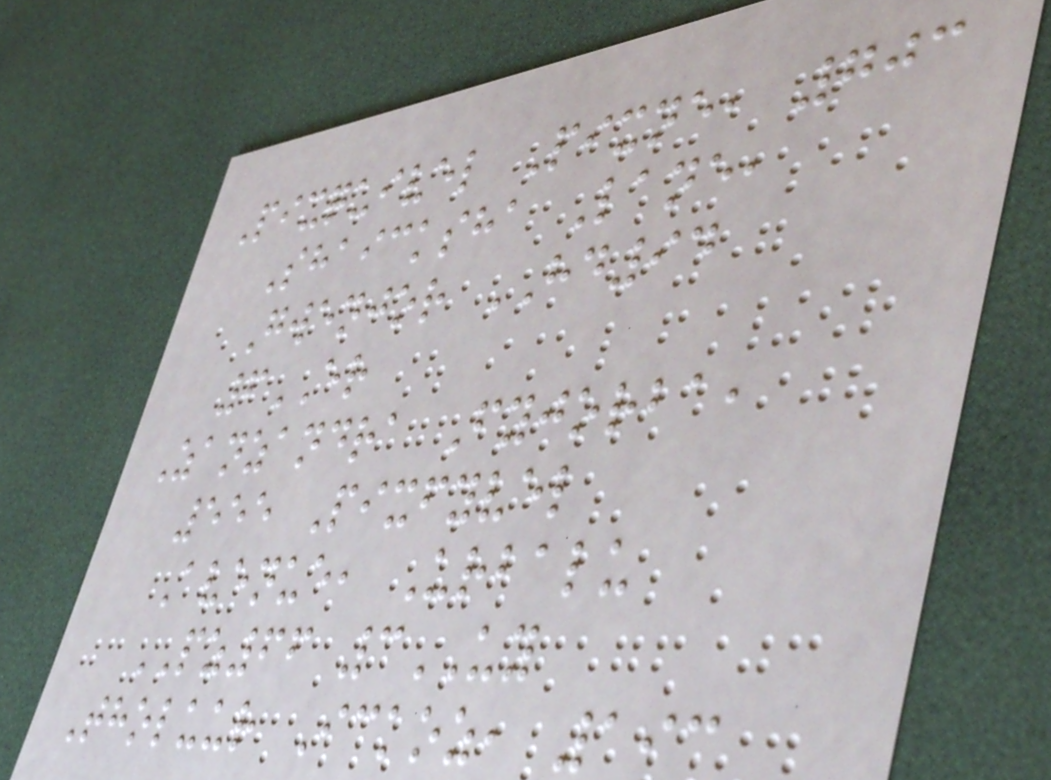Pixquivel Pixne, 703
Shaicksha Lane,
Gwenjor HD94
6ER
Zanzandra Fyjorba,
555 Pixfyvel
Avenue, Urbalu
PZ66 3UY
Tholuur Ickoz, 193
